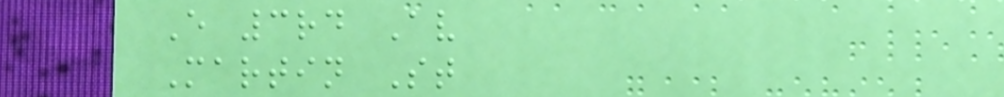E 3rd Av
Martin St
